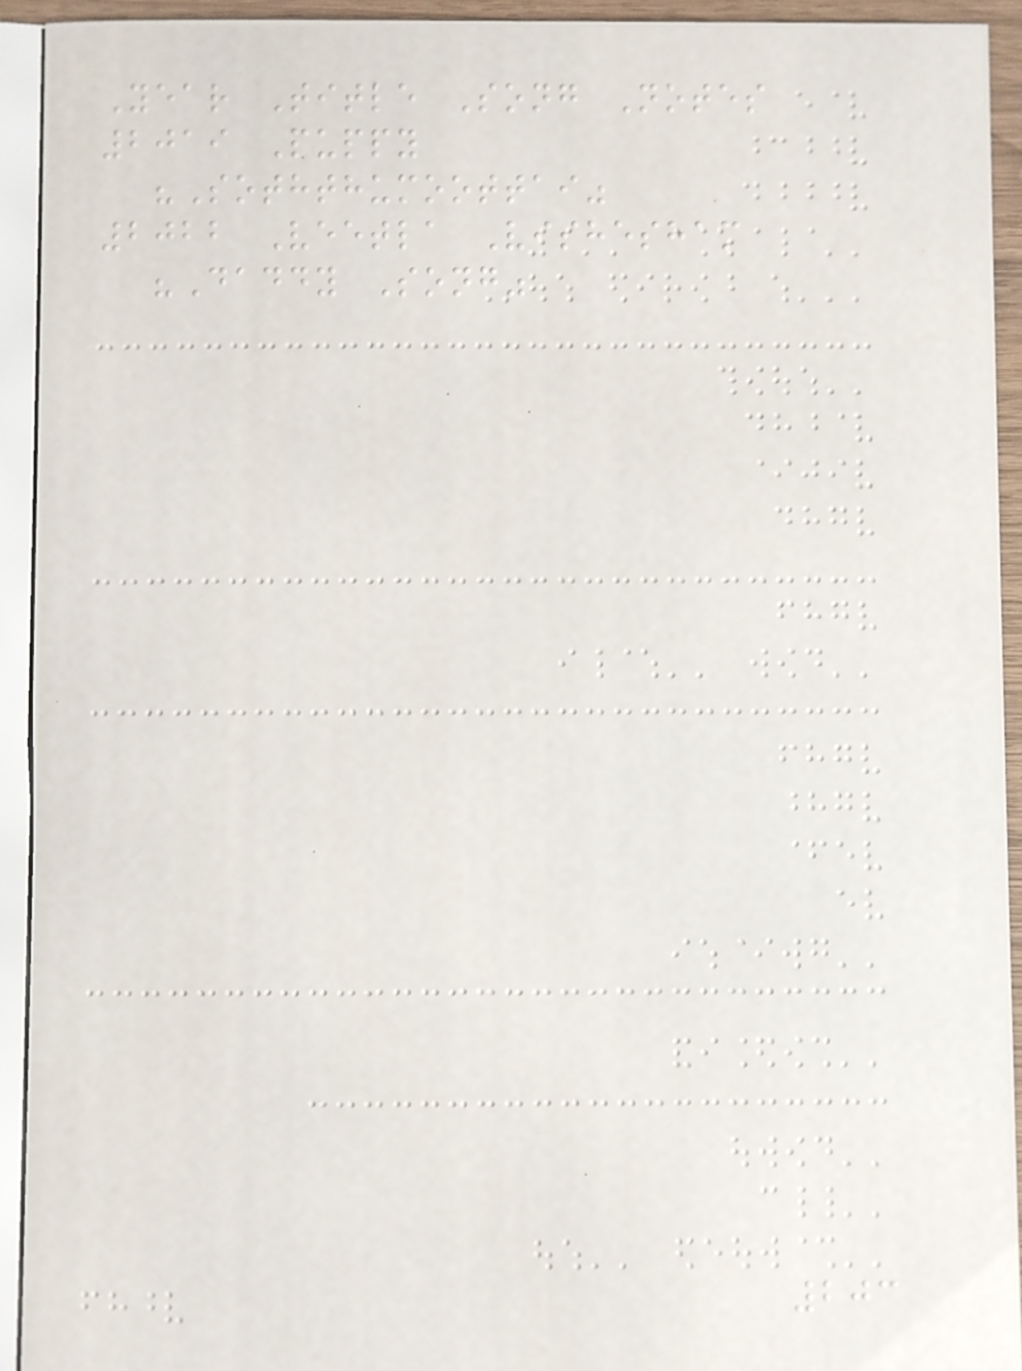Year Title Song Notes
2019 Puppy
"Soththumoottai"
2022 Veetla Vishesham
"Daddy Song"
203
